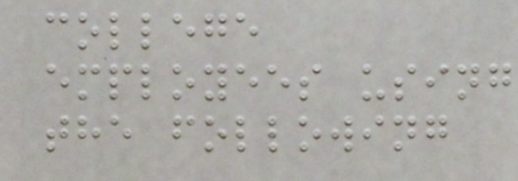college
employees using
the following
